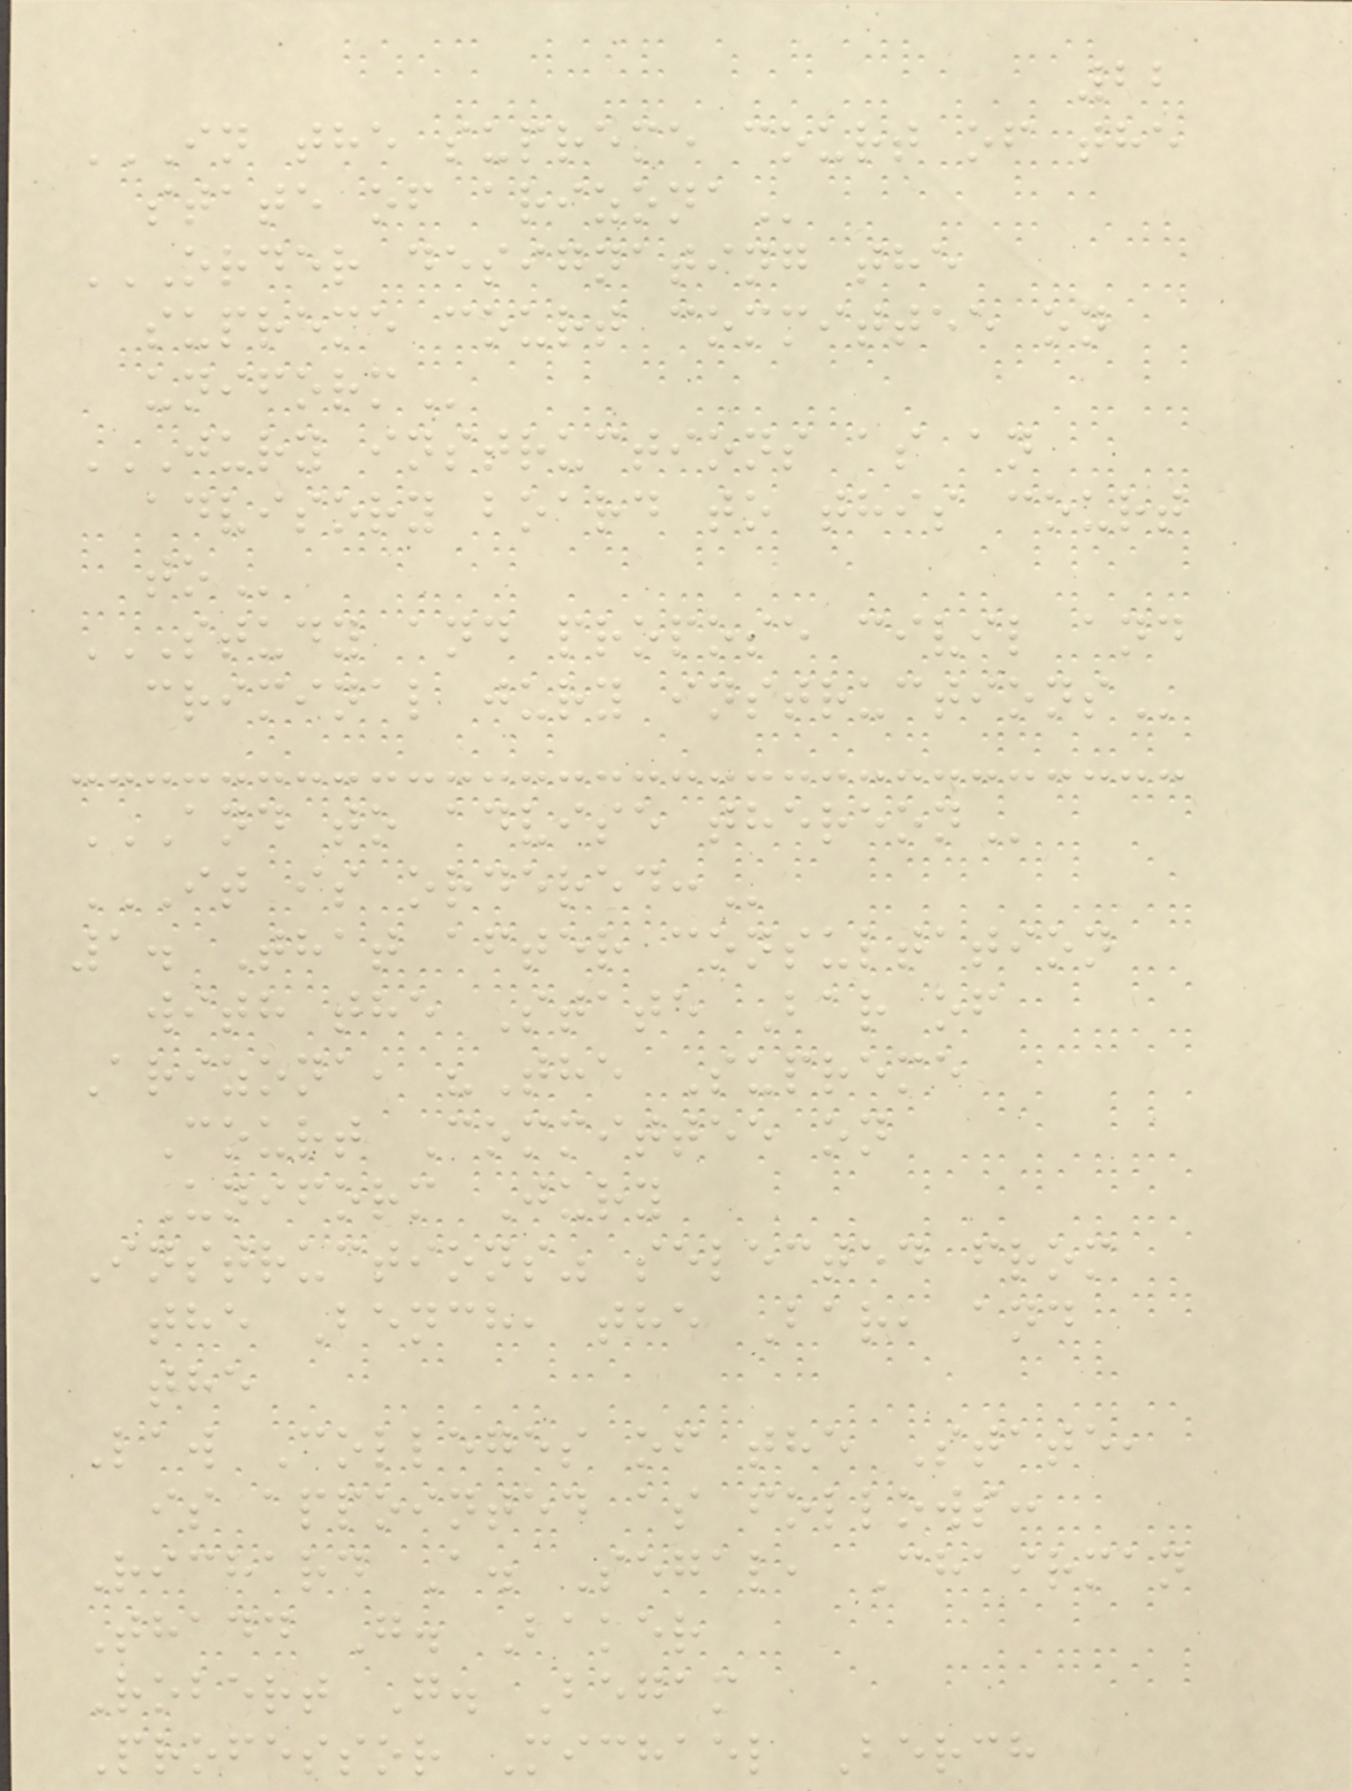22
IN THE SUPREME COURT OF THE
STATE OF ARIZONA
ORDER DESIGNATING THE
SUPREME COURT COMMITTEE ON
UNIFORM
JURY INSTRUCTIONS AS AN
ADVISORY BOARD TO THIS COURT
TO
STUDY AND PROPOSE CIVIL AND
CRIMINAL JURY INSTRUCTIONS
AND TO ADVISE THEREON
IT IS ORDERED:
1. That after consultation
with the State Bar of
Arizona, "The Supreme
Court Committee on
Uniform Jury
Instructions" selected from
the Bench, the Bar, and
the
Law Colleges of the State,
is appointed as follows:
Richard A. Segal, Chairman
Thadd G. Baker
Robert G. Begam
Professor Michael Berch
